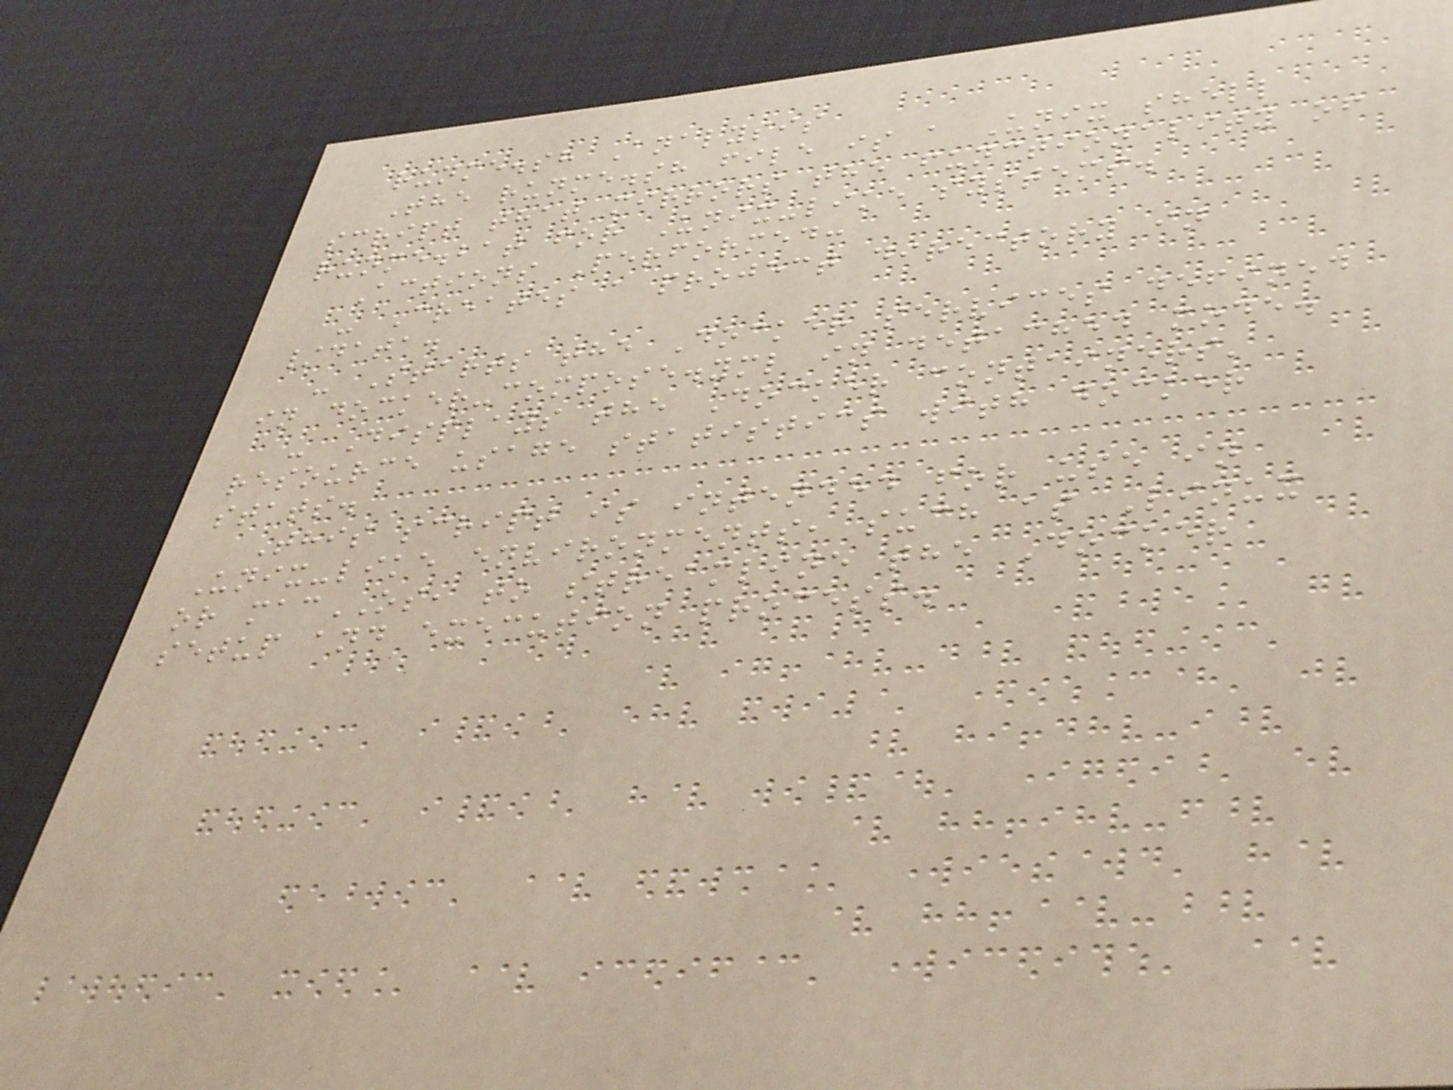runme.sh Analysis
The runme.sh file is a Unix shell
script that mirrors the functionality of
runme.bat for Unix-like systems.
Actions Performed:
- Creates a project directory in
/data.
- Starts the Docker services defined
in docker-compose.yml in detached mode.
- Displays the Docker containers'
resource usage statistics with docker
stats.
This script is intended for use in
Unix-like environments, such as Linux
or macOS, to streamline the Docker
setup and execution process.
